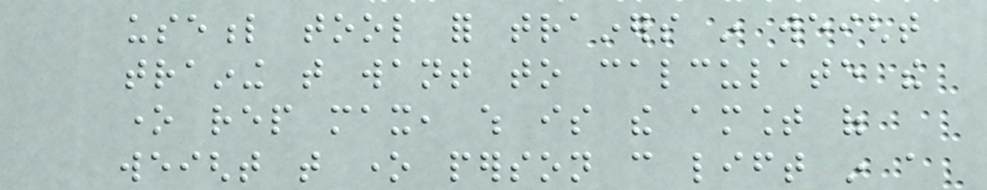useful tool for trainers in weight
training that want to calculate the
one rep max, which is the amount of
weight that one person can lift in a
